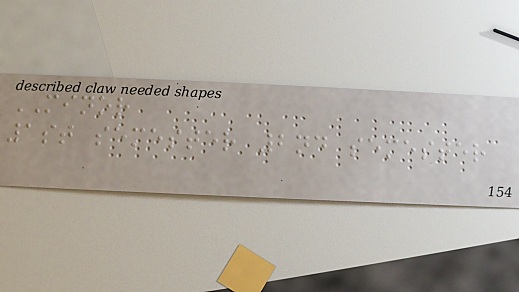MINOR
1st semester 2nd semester
